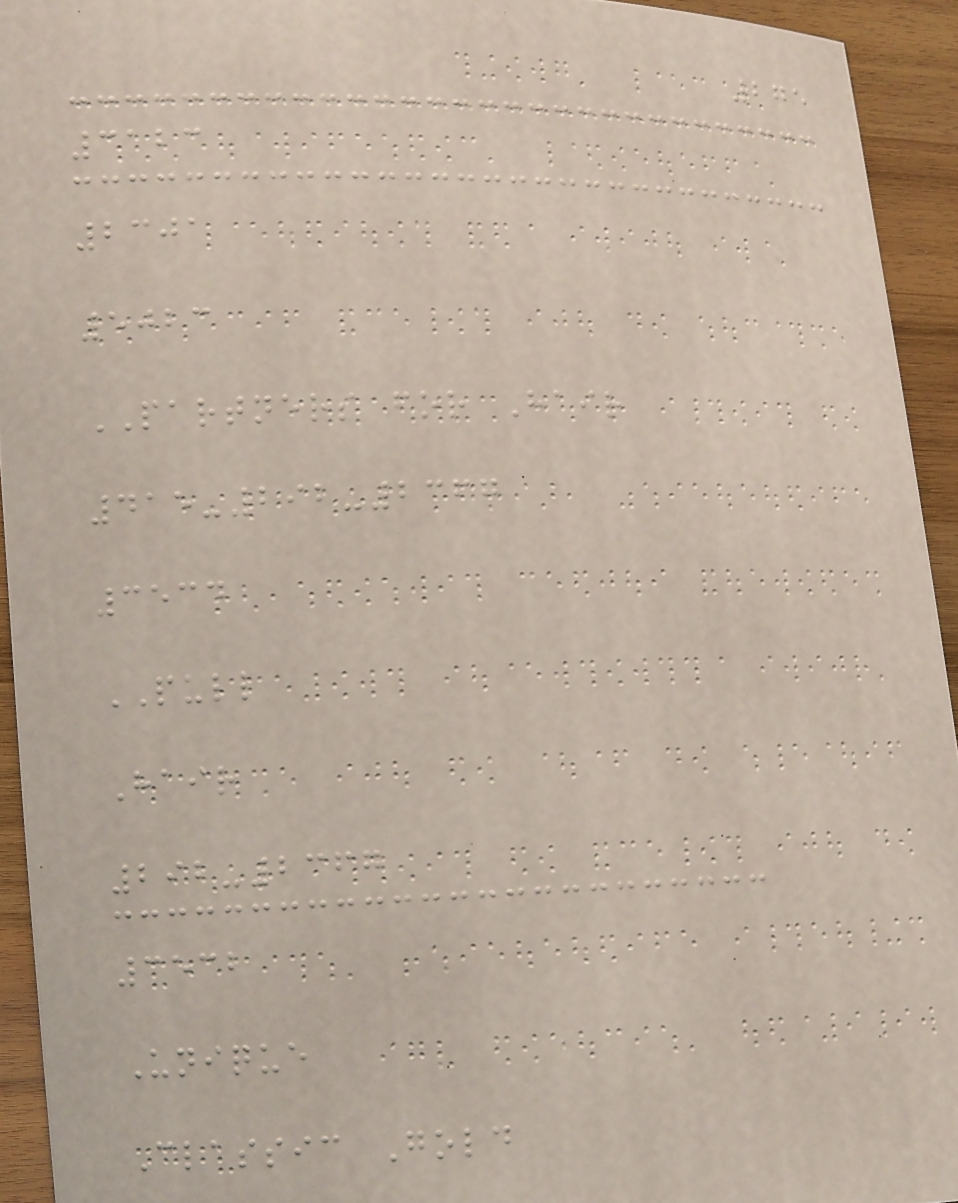275
3123
2301
5023
PARTNERS for Hair
415-292-2367
3534
PULL
Hair
292-2367
3532
Unique
Classic Gold
